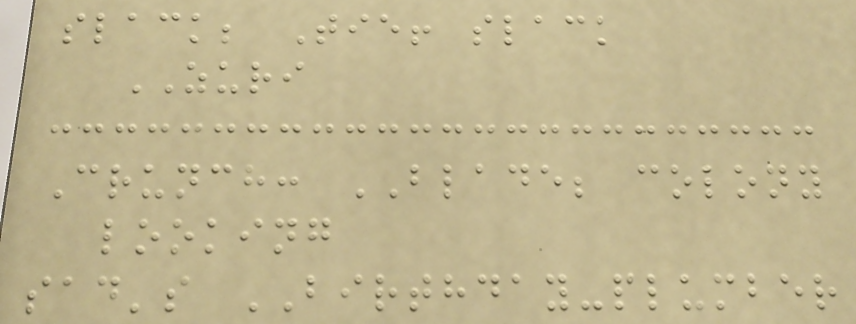slack; Tie! slack
ZURI
Crunch: BLADE; colony
looking
sad's BIRTHDAY-plumber
